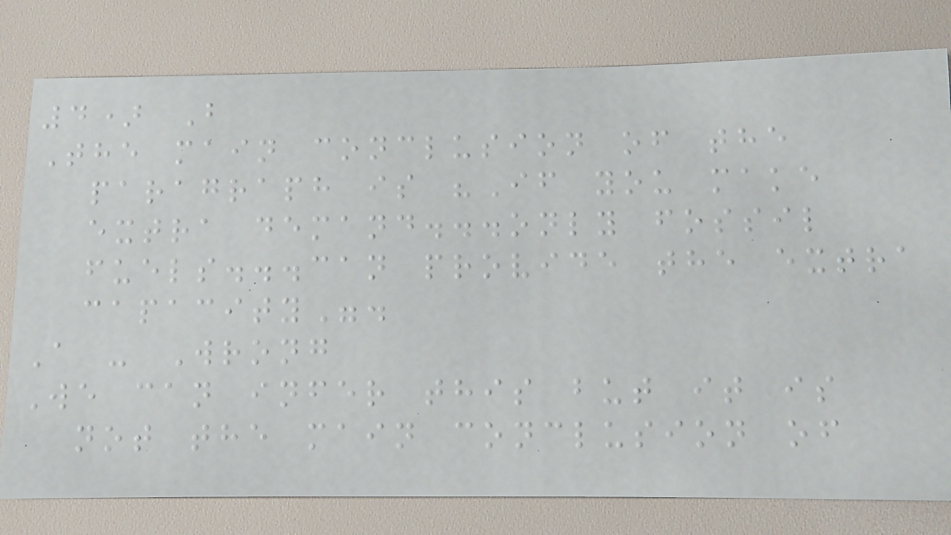4) B
The main conclusion of the
paragraph is "If you make
extra demand...only fossil
fuels...can provide the extra
capacity".
A - Wrong
We can infer this but it is
not the main conclusion of
